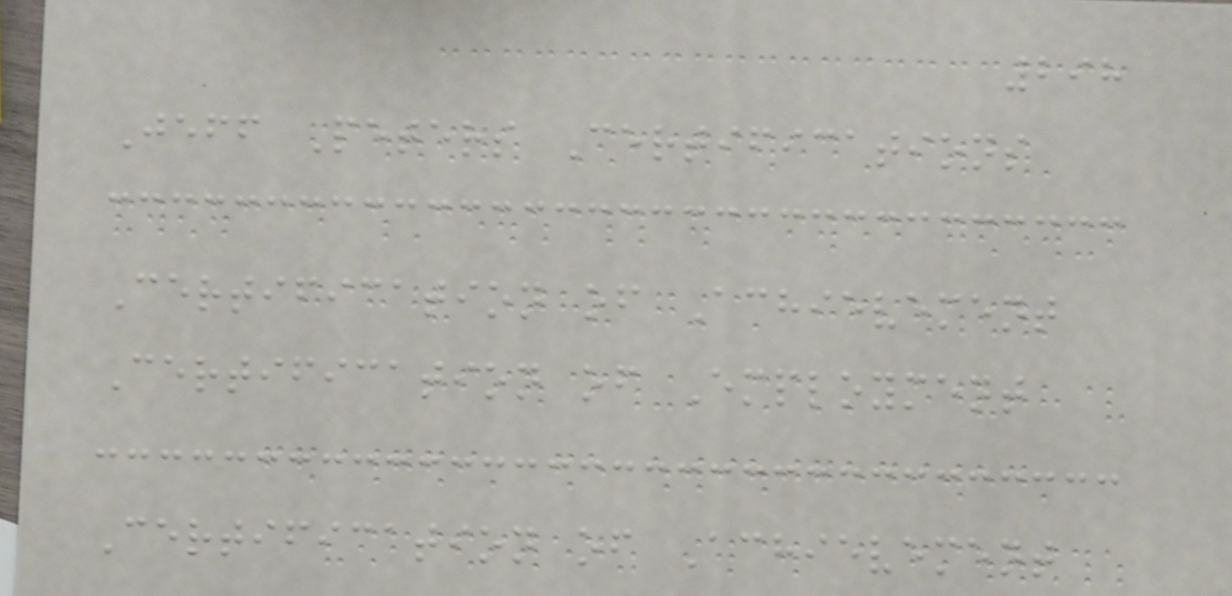298
Jeff Peters Certifications
Certification of Achievement
Certification of Employment
Certification of Achievement
